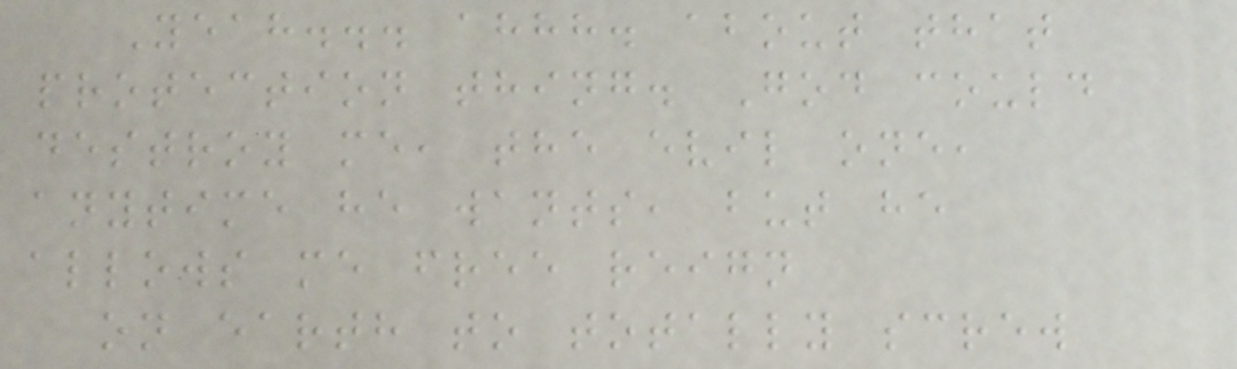Yeah... ahhh. about that
protection thing. God could
destroy me, the evil one,
anytime he wants, but he
allows me free reign
on earth to totally screw
